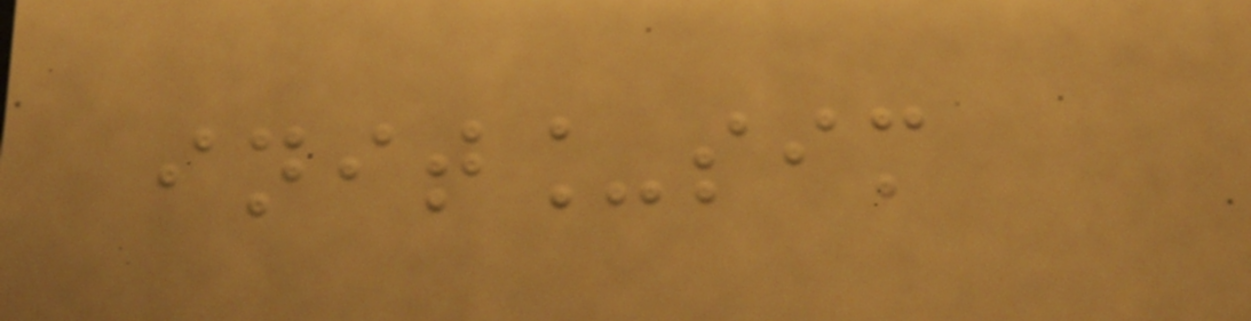init_sim
